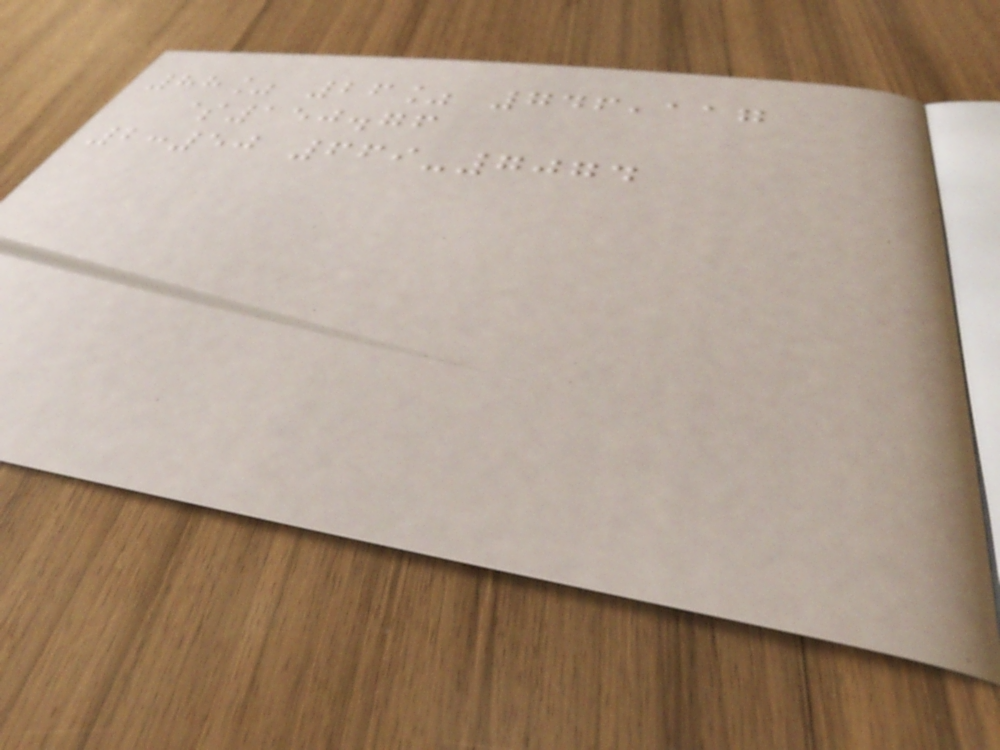88% 26% 746,117
$150.76
2:50 669-7074
